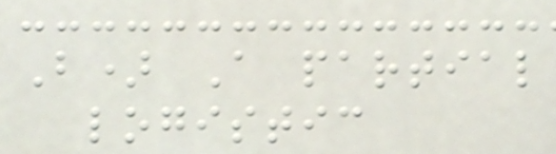B) A partial
logistic
